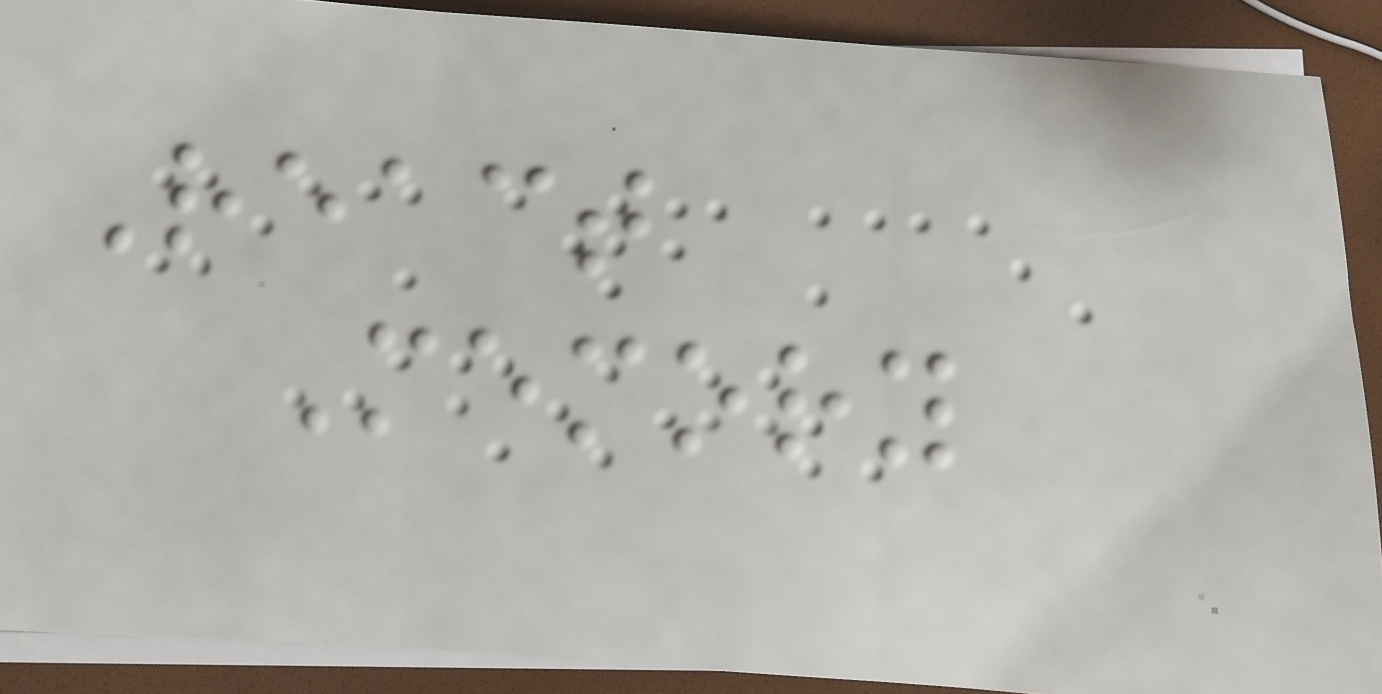React
Memory
